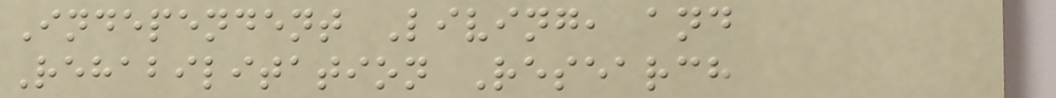Independent Living, and
Rehabilitation Research
